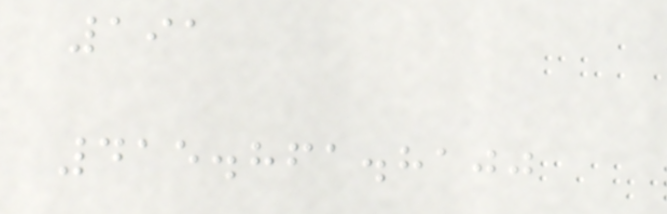191
415.861.8100
